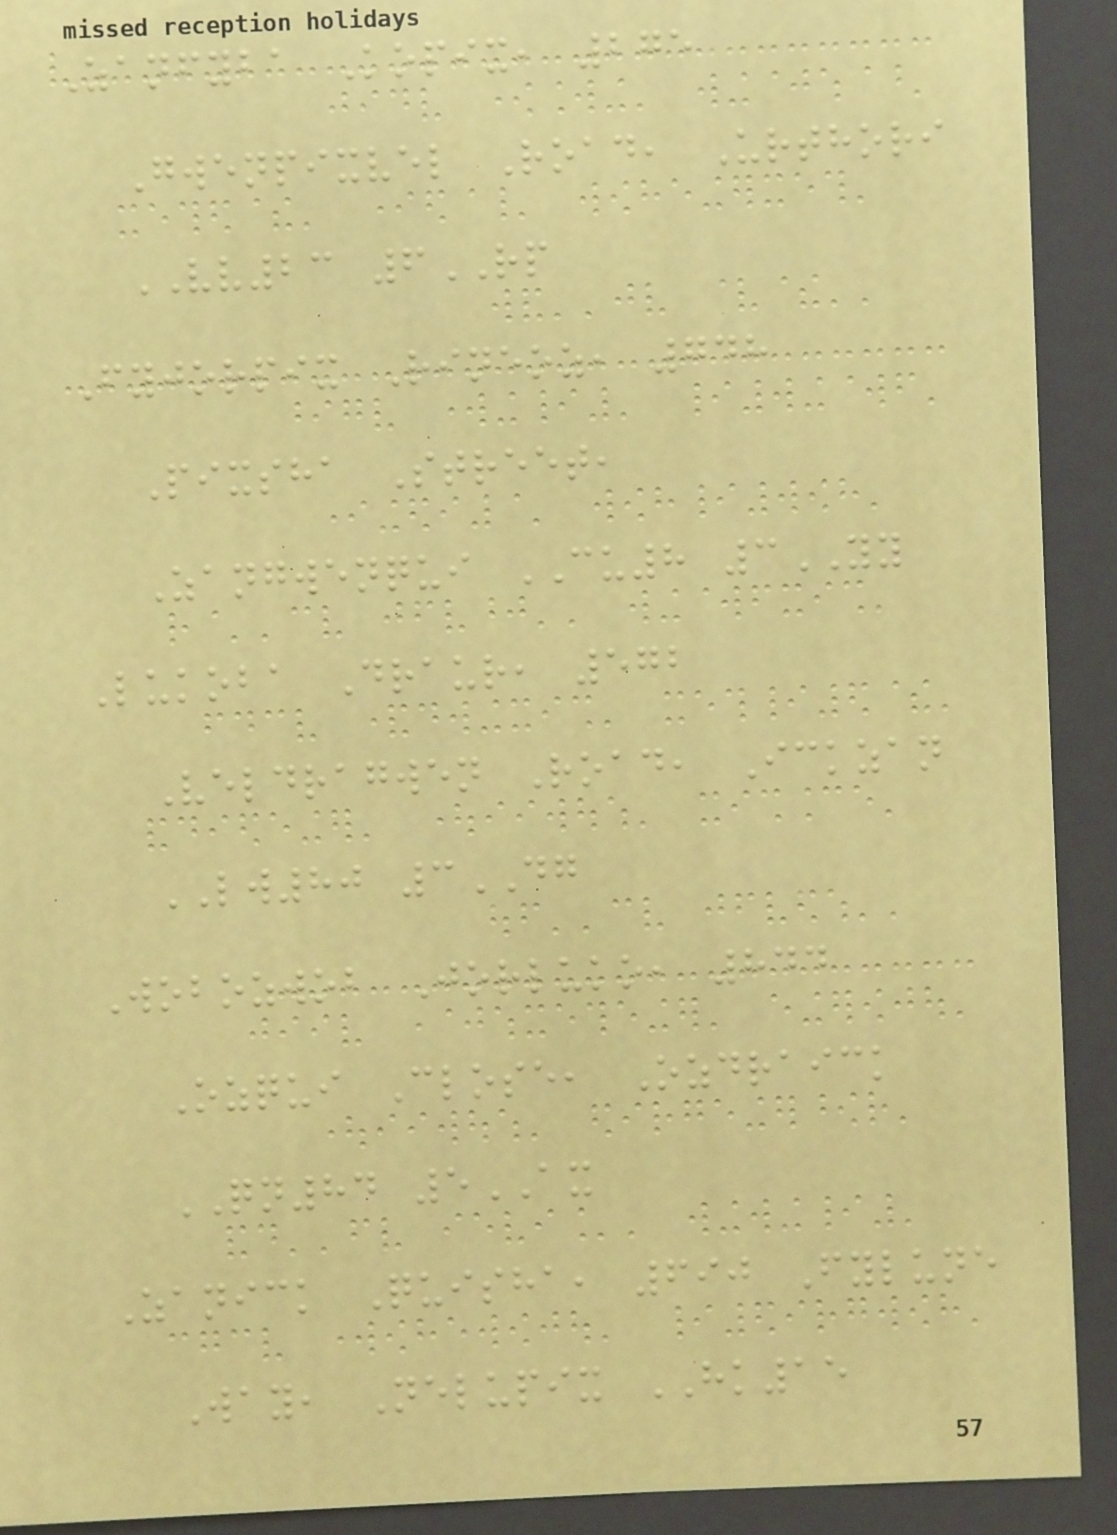Zanfyba Kopix, 275
Gwenpixvel Road, Urthori
VV23 6RP
Fyjorpix Rineoz, 748
Pixsha Street,
Zangwenqui CU8 3YY
Lukoba Draur, 572
Veldragwen Road, Ickzan
LW80 3DG
Wobozwob Jorluko, 844
Ozqui Close, Ozdraick
QN84 5AX
Zanick Quisha, 690 Fylune
Way, Nelupix HK15
